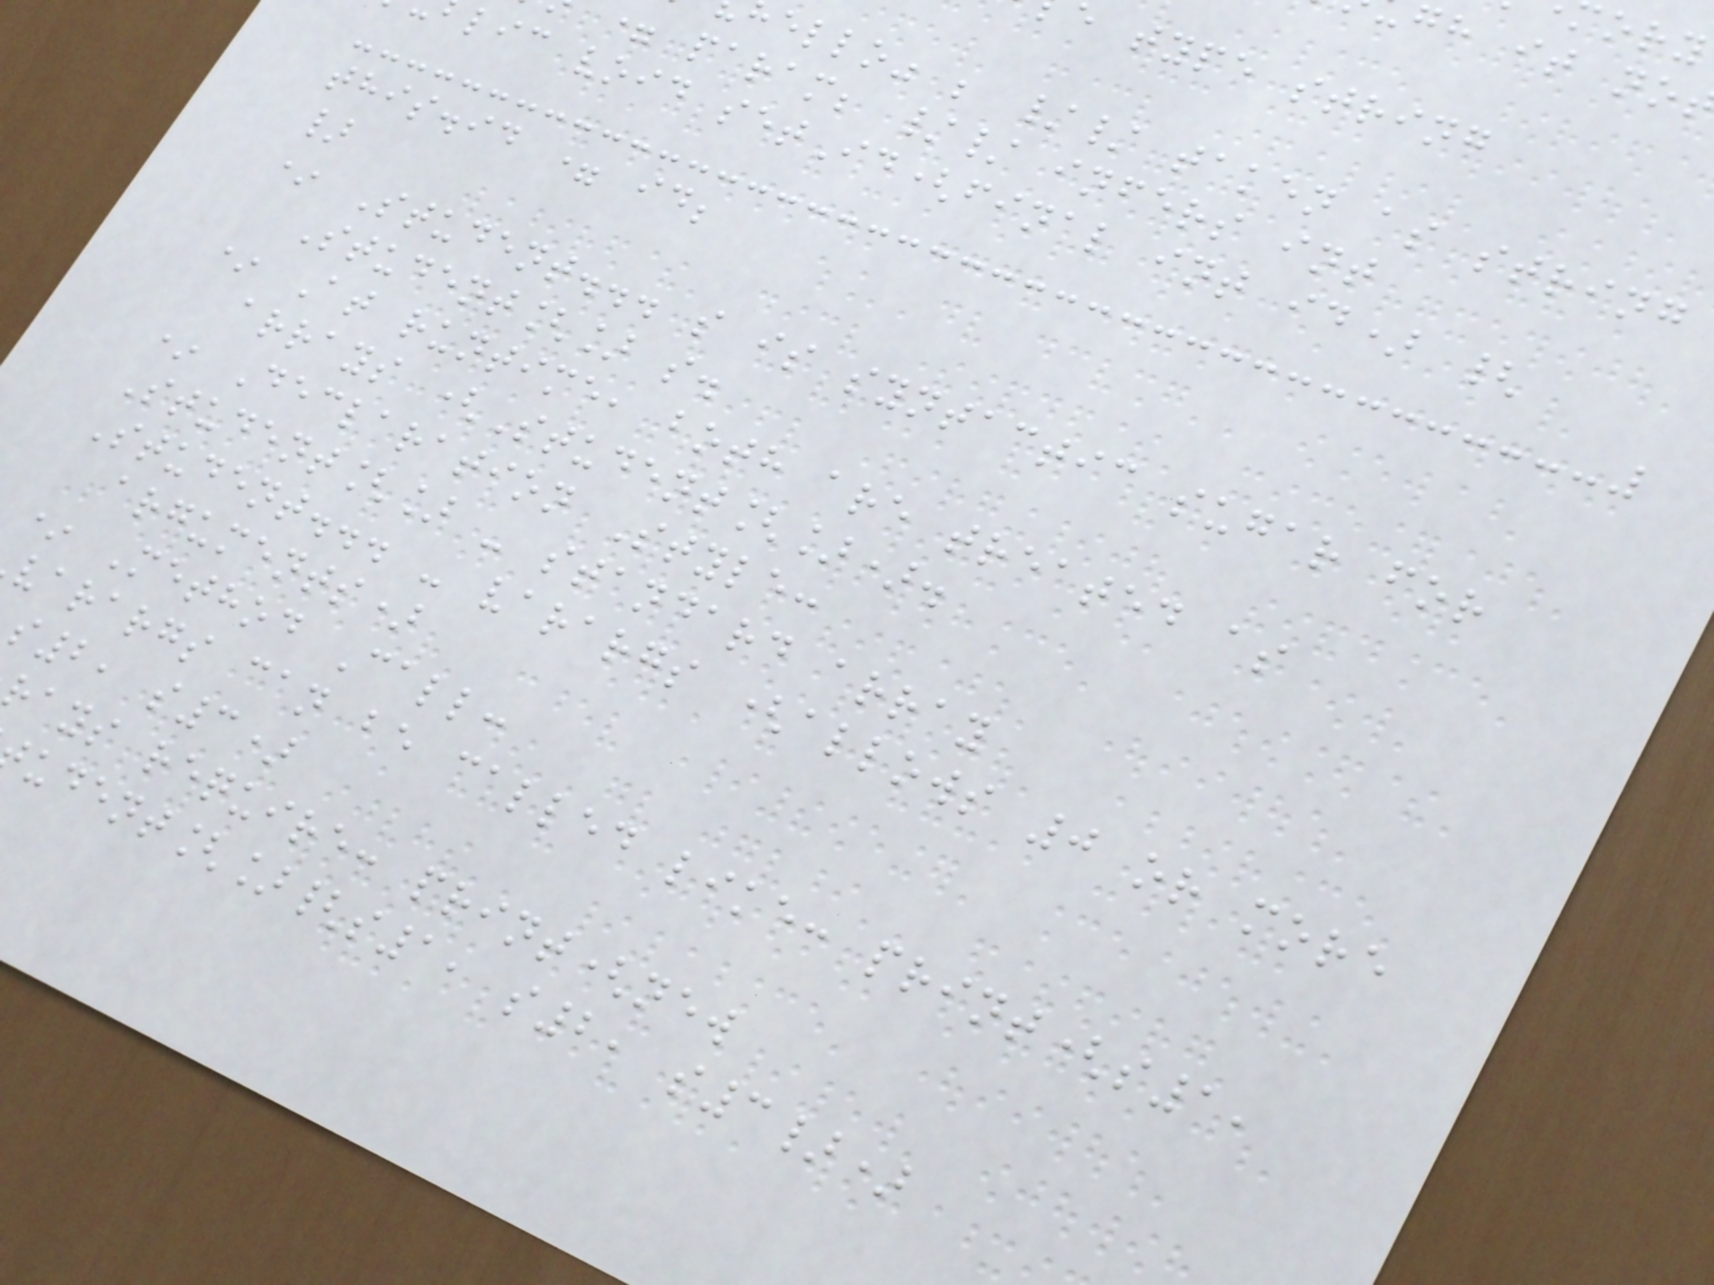e type string
ello" ; // taken as string
= param; // infers int
lic void setId(final int id) {
this.id = id;
}
* Student... s is syntactic sugar for
Student[] s.
* At runtime, both are treated as
arrays (Student[]).
* Declaration Style:
Student[] - standard array
Student... - varargs (allows 0 or more
arguments)
* Method Call:
varargs can be called like: print(s1,
s2, s3)
rays require: print(new
udent[]{s1, s2, s3})
